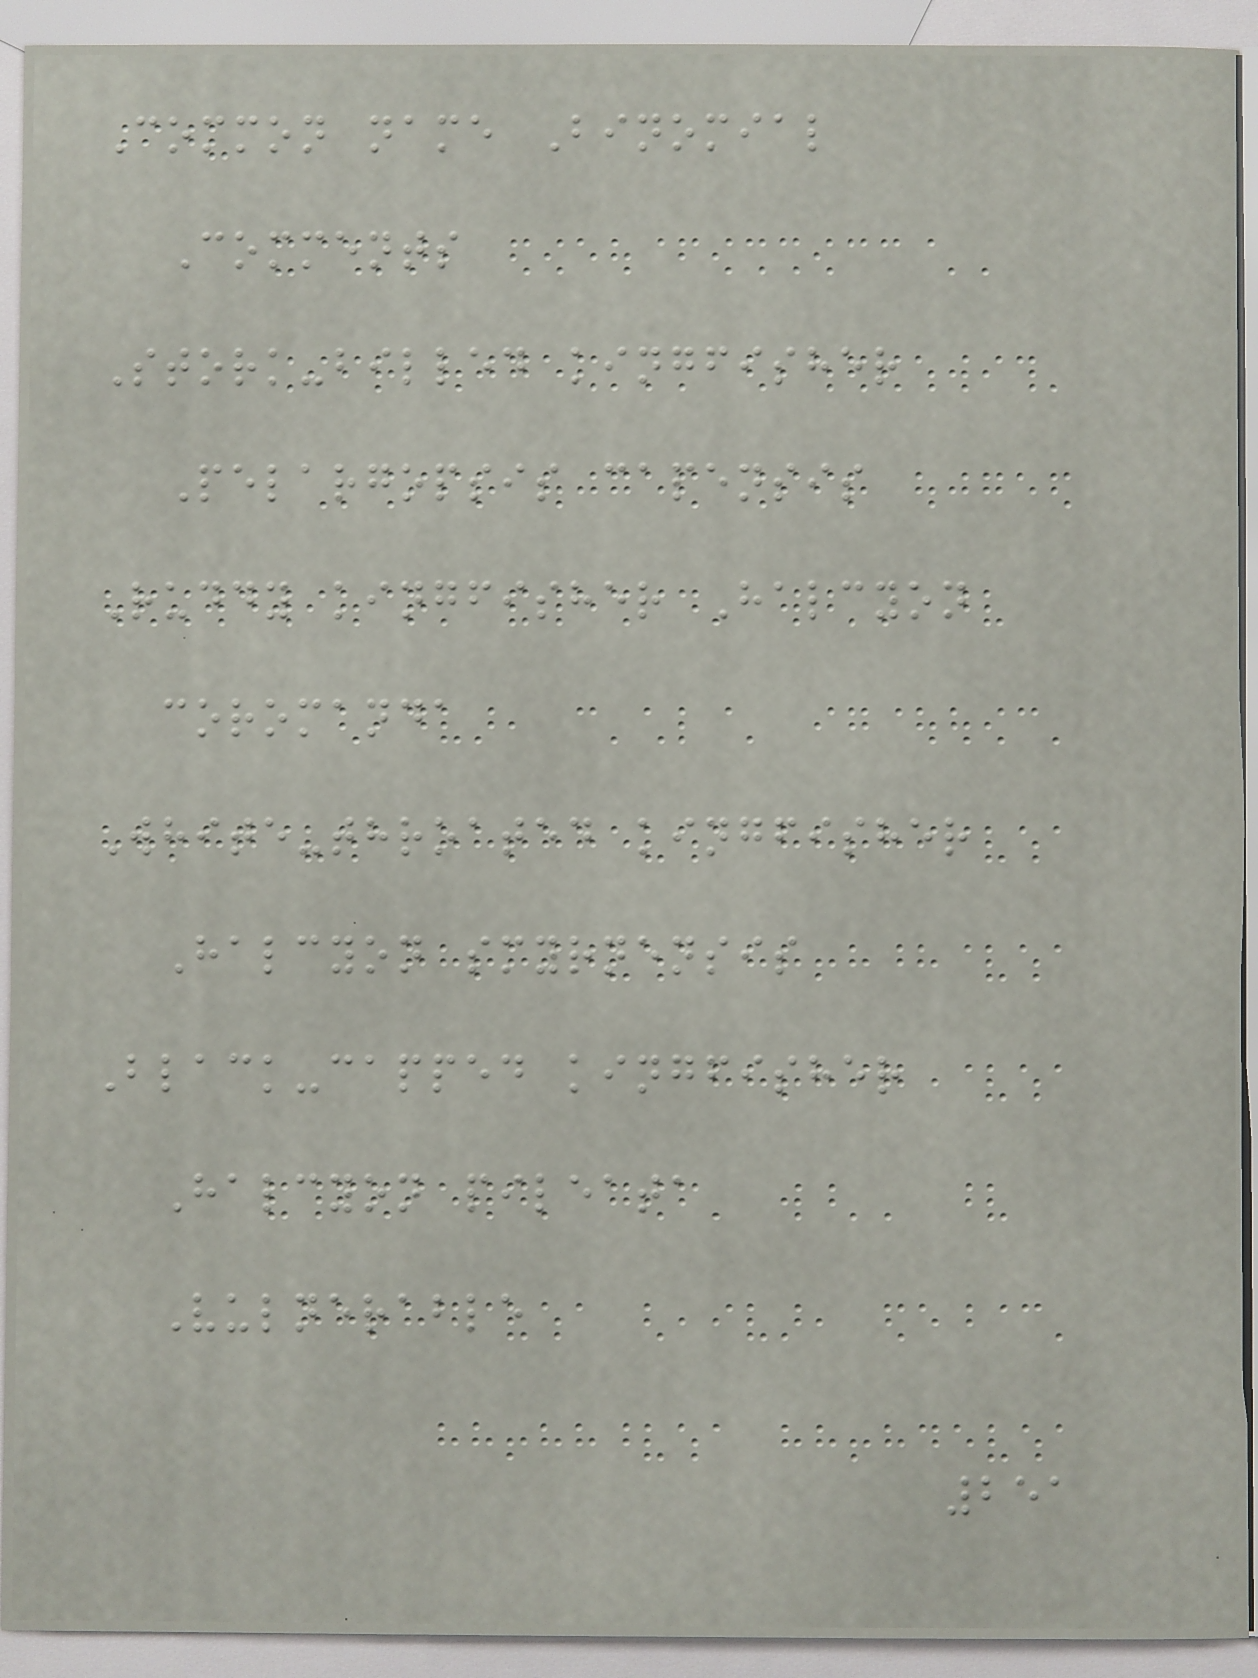Common name Binomial
Comments
Stork-billed kingfisher
Pelargopsis capensis
Ruddy kingfisher Halcyon
coromanda
White-throated kingfisher
Halcyon smyrnensis
Black-capped kingfisher
Halcyon pileata
Vulnerable
251
